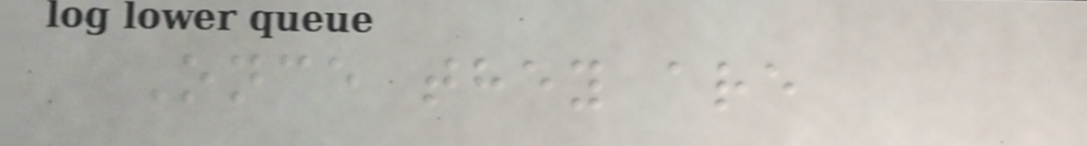Once they are
